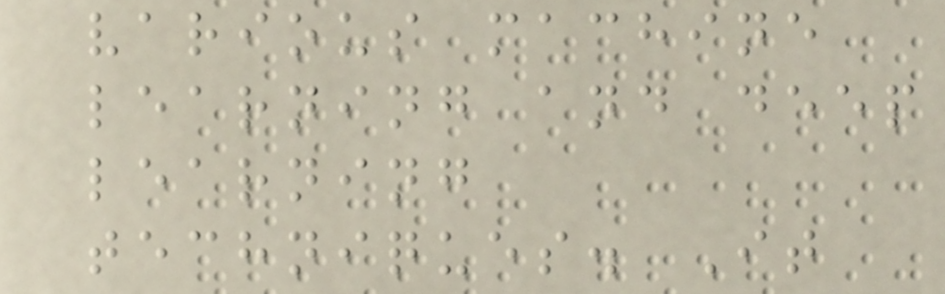various machine
learning and deep
learning
techniques. It
